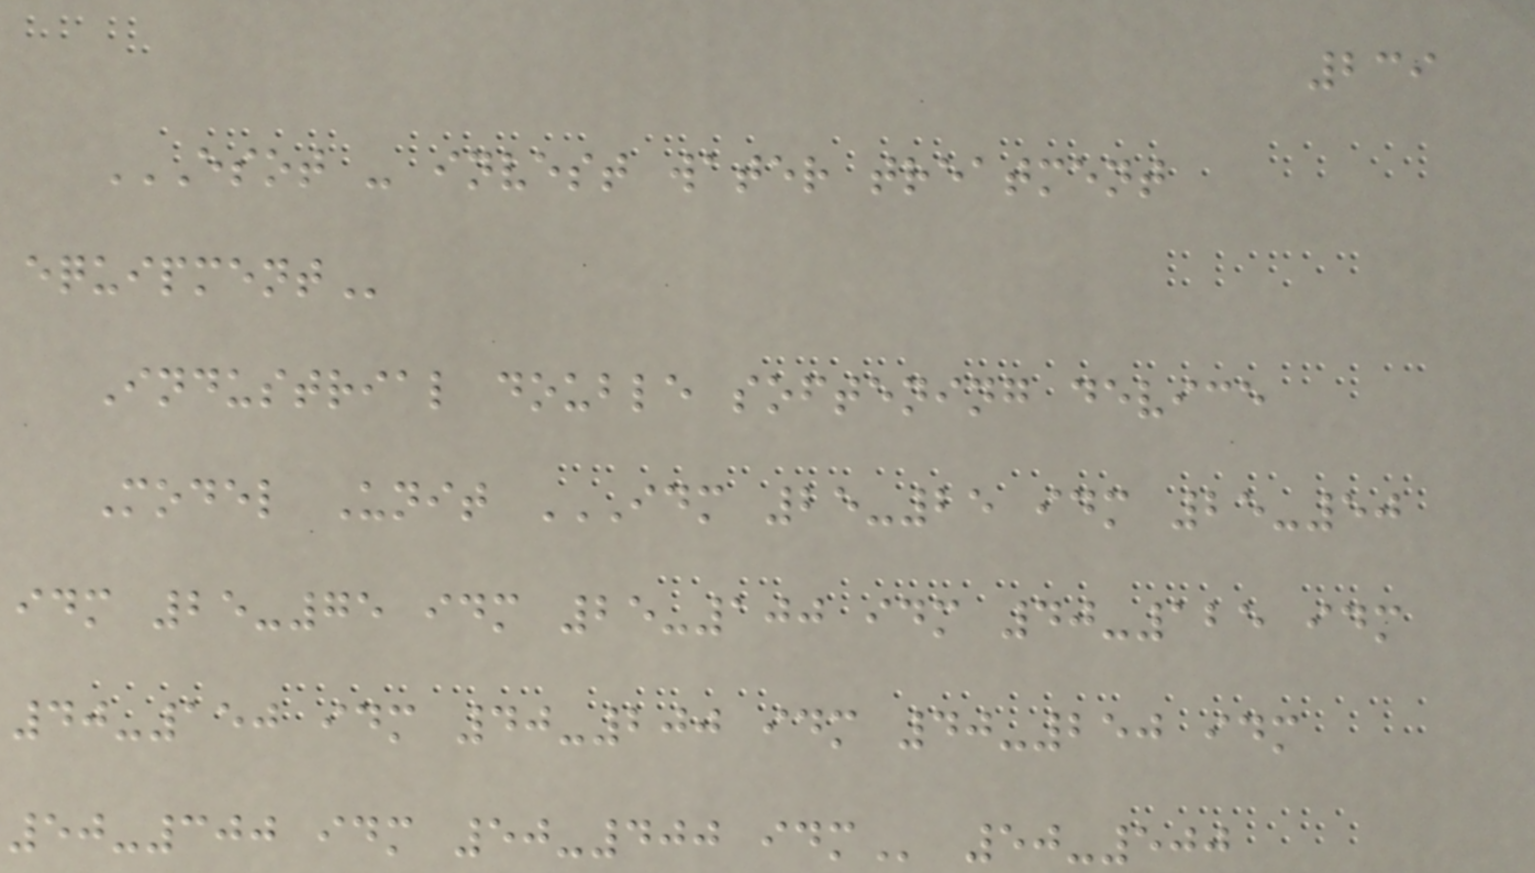239
ESOT - INVEST WATER TREATMENT
EQUIPMENT
Industrial double softening device
Model Unit IDM 25-25 IDM 25-50
IDM 25-75 IDM 25-100 IDM 40-125 IDM
40-150 IDM 40-200 IDM 40-250 IDM
50-300 IDM 50-400 IDM 50-500
